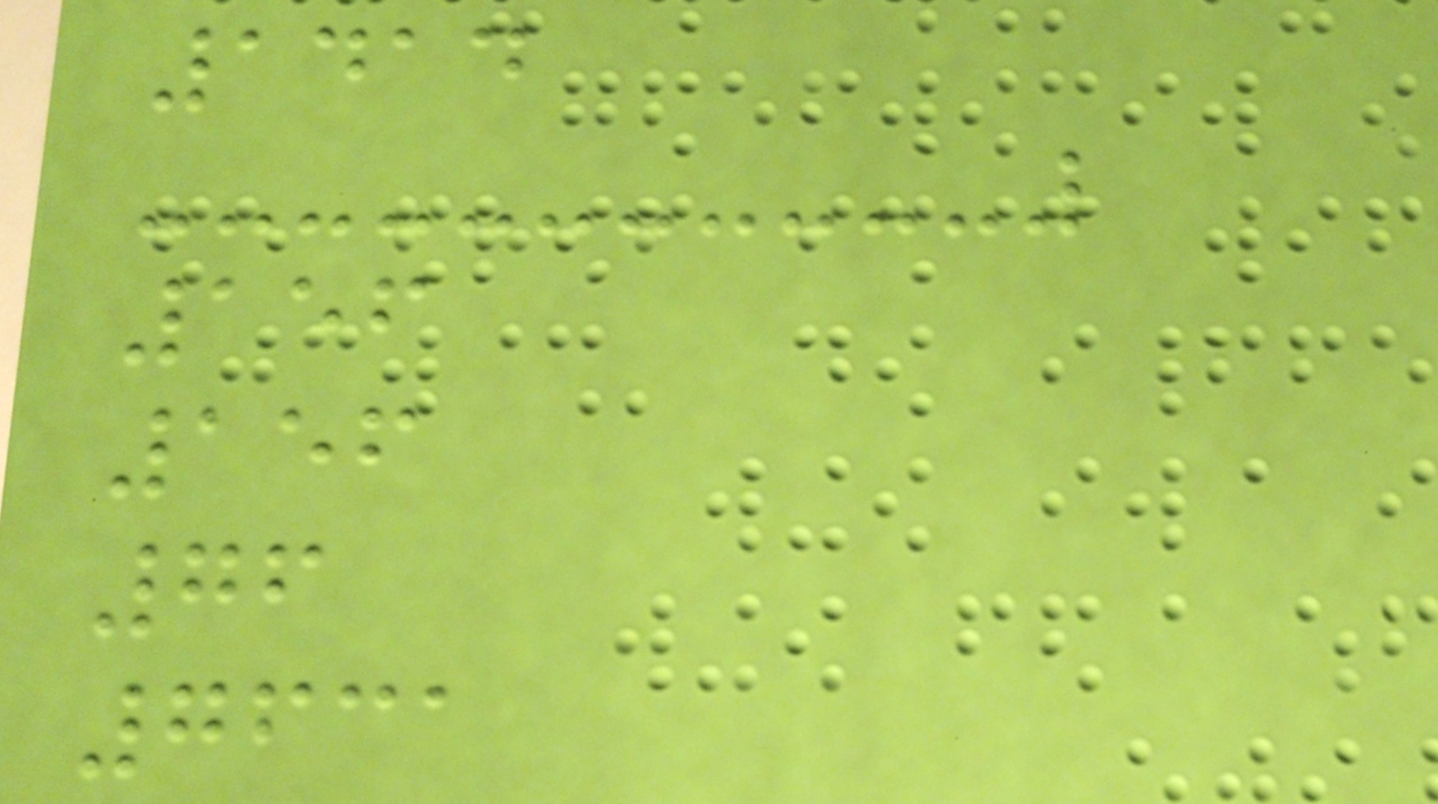1414
156
156
76
7631
